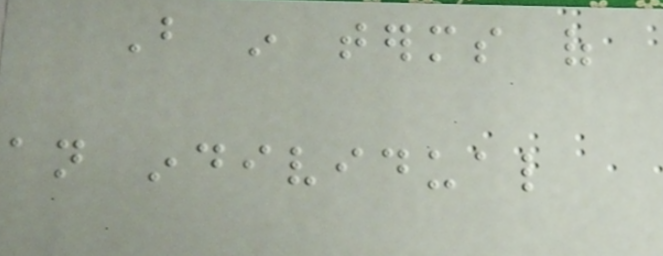But in terms of
an individual
